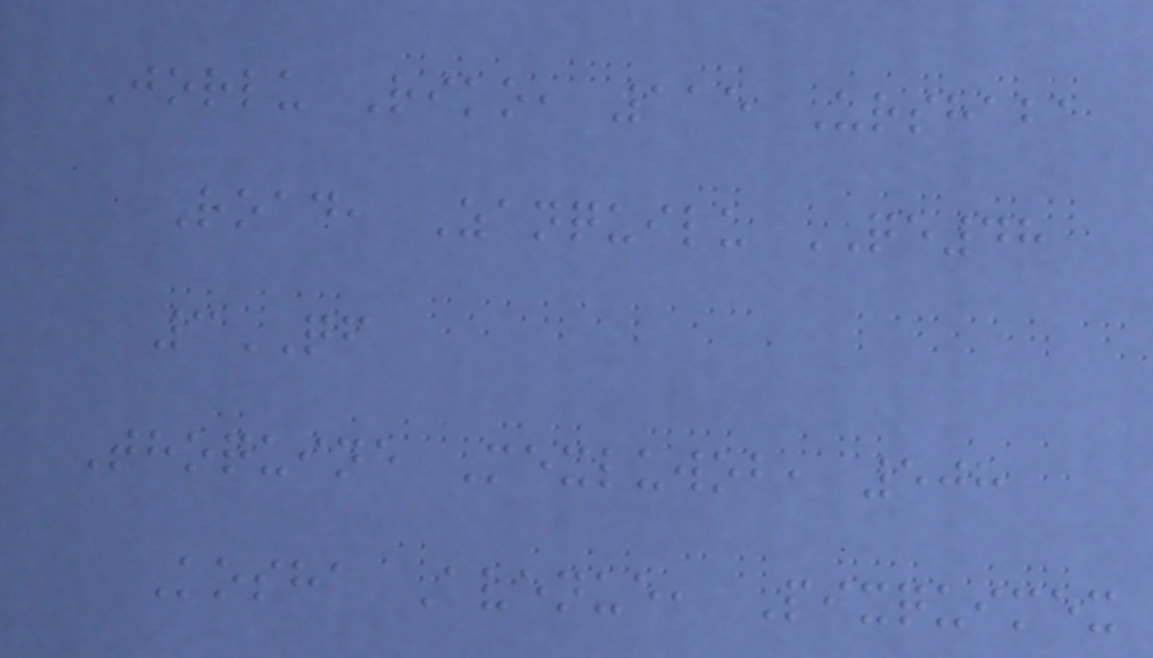Jorlu Riko, 115 Urshaba
Road, Zanquilu QE48
3QF
Thoquine Mexluwob, 508
Kosha Avenue, Pixquimex
